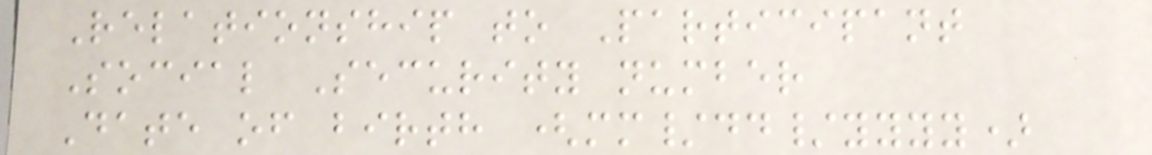Relationship to Participant
Social Security number
Date of birth (mm/dd/yyyy)
